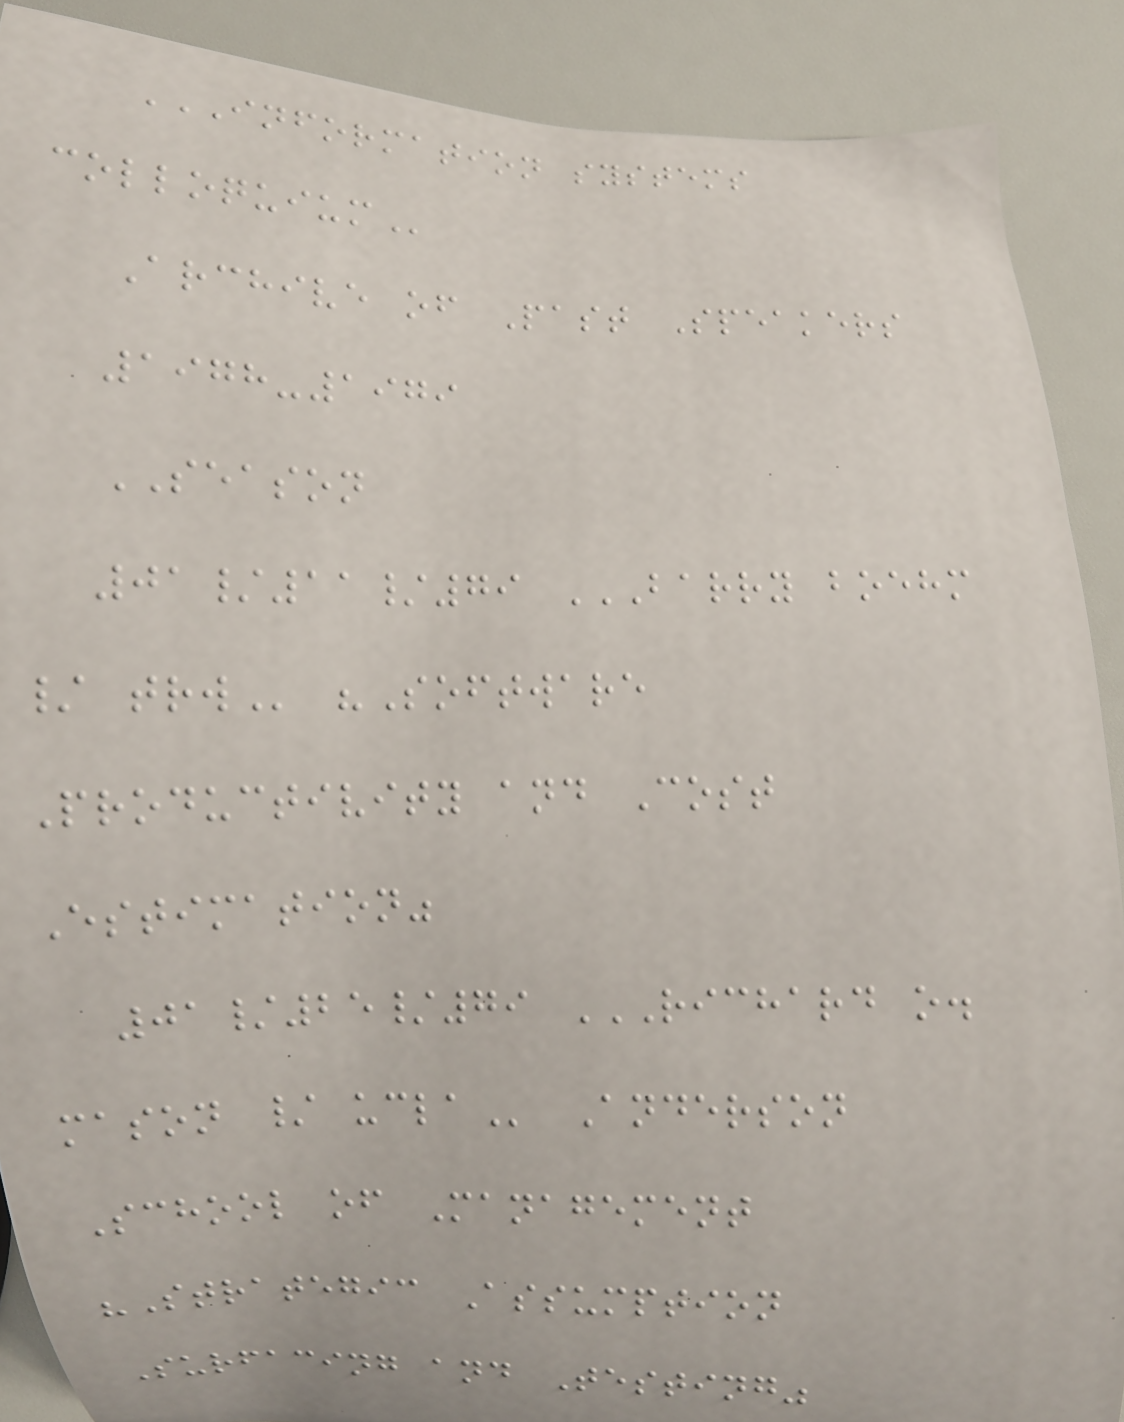INFORMATION SYSTEMS
COLLOQUIUM
Archive of Past Speakers
1978-1979
SEASON
01/11/79 BARRY BOEHM
/ TRW "Software
Productivity and Cost
Estimation"
01/25/79 RICHARD O.
MASON / UCLA Anderson
School of Management
"Strategic Assumption
Surfacing and Testing"
